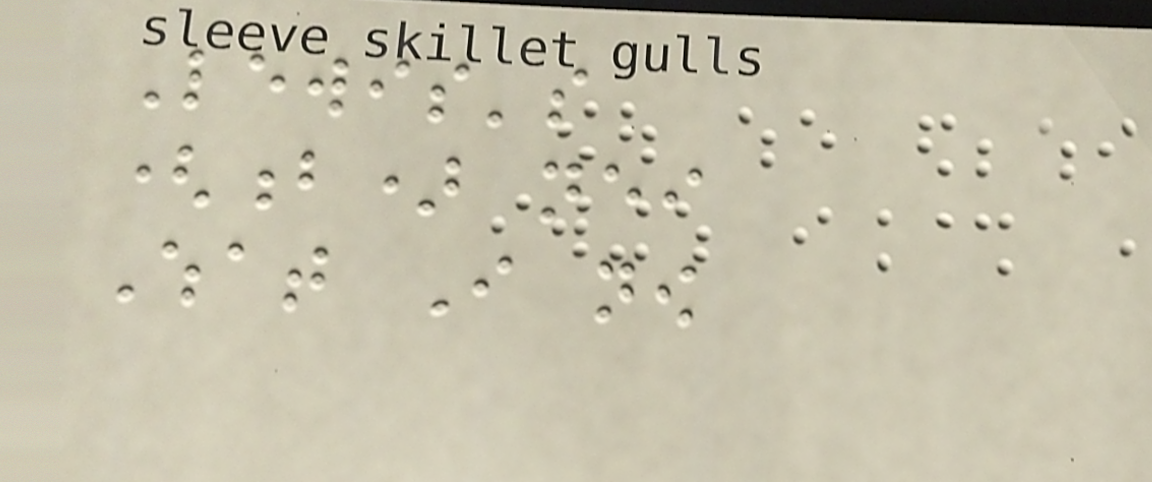Lewis's
(b) neither
What I now
